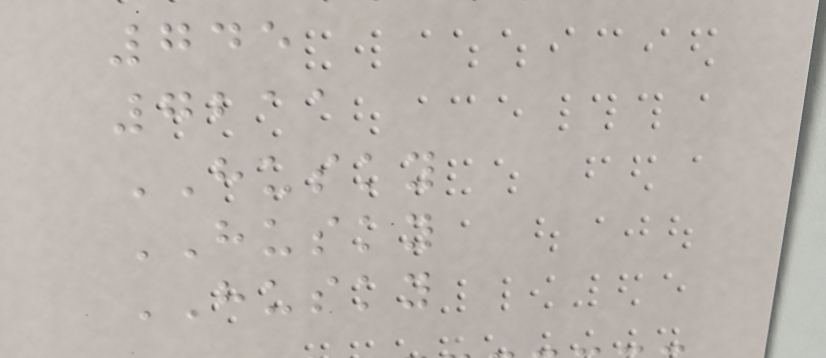745
7211
HUSKY
HUSKY
HUSKY
